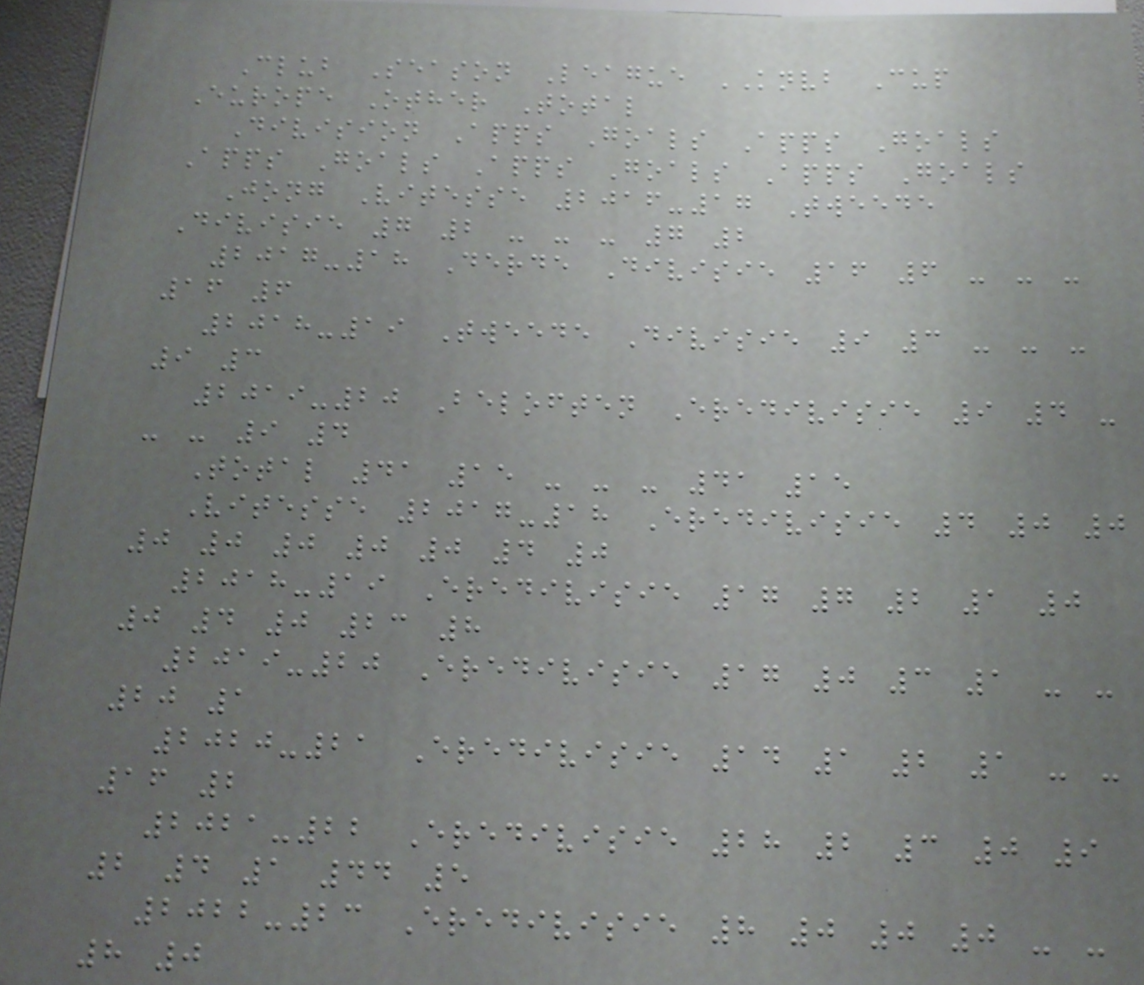Club Season League KNVB Cup
Europe Other Total
Division Apps Goals Apps Goals
Apps Goals Apps Goals Apps Goals
Jong Vitesse 2016-17 Tweede
Divisie 7 2 - - - 7 2
2017-18 Derde Divisie 16 6 - - -
16 6
2018-19 Tweede Divisie 9 3 - - -
9 3
2019-20 Beloften Eredivisie 9 4 -
- - 9 4
Total 41 15 - - - 41 15
Vitesse 2017-18 Eredivisie 4 0 0
0 0 0 0 0 4 0
2018-19 Eredivisie 17 7 2 1 0
0 4 0 23 8
2019-20 Eredivisie 17 0 3 1 - -
20 1
2020-21 Eredivisie 14 1 2 1 - -
16 2
2021-22 Eredivisie 28 2 3 0 9
2 4 1 44 5
2022-23 Eredivisie 8 0 0 0 - -
8 0
